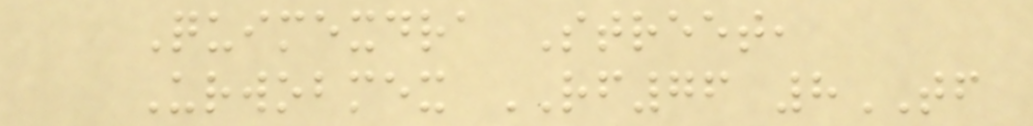Quimexdra Street,
Urwobmex RF76 8TF
